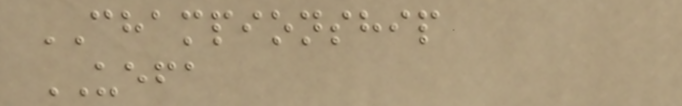CHAMPIONSHIP
UEFA
